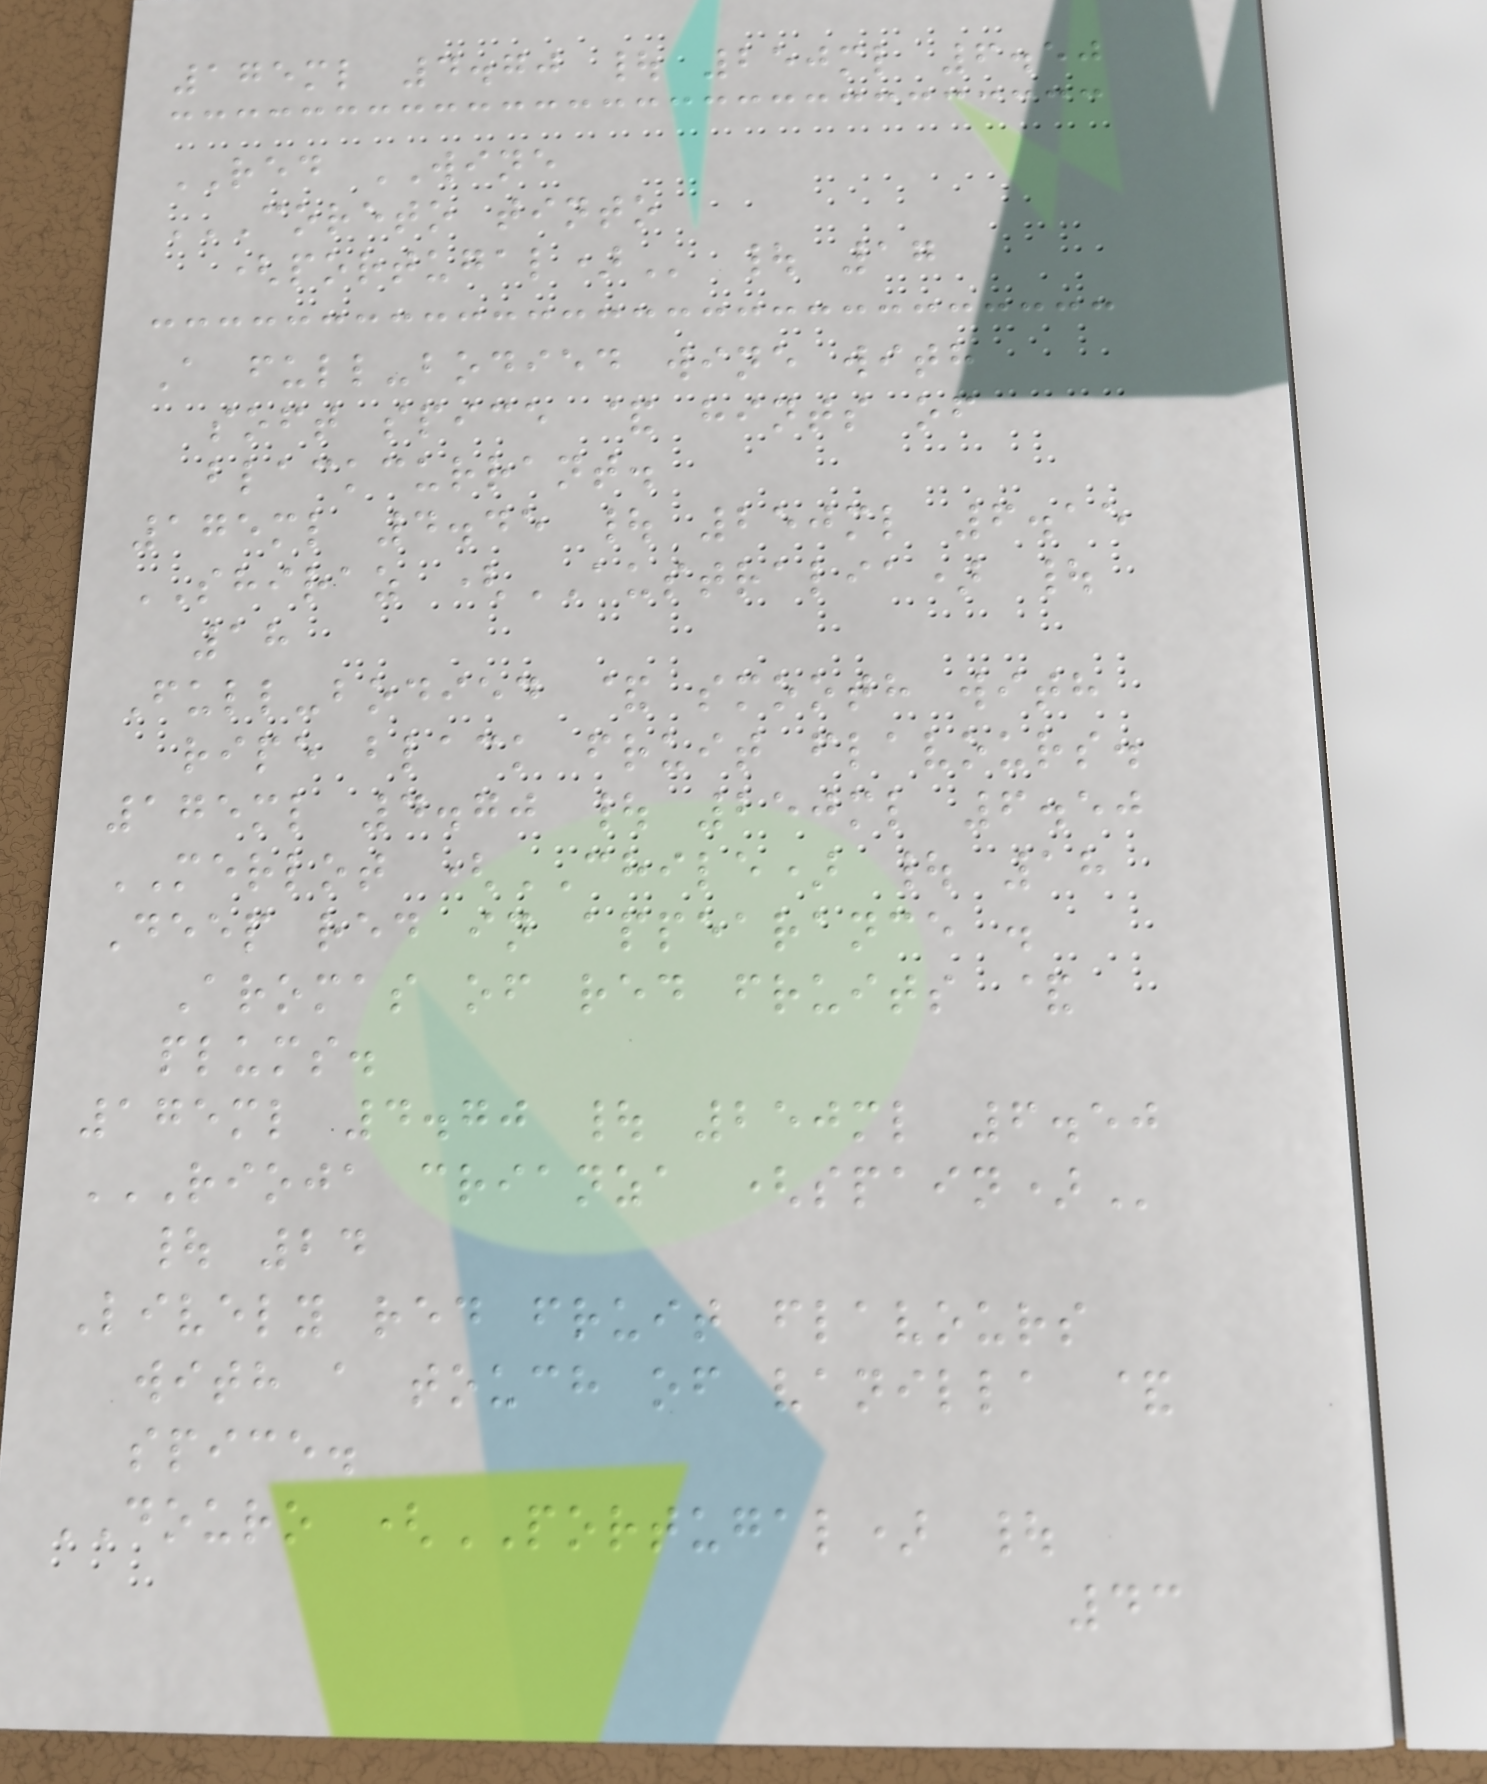175ml 4.70 | 250ml 6.50
RED WINE
CORETO TINTO
(PORTUGAL) | 17
A full-bodied wine with
soft spice & hints of
blackcurrant.
175ml 4.45 | 250ml 6.15
SHIRAZ (AUSTRALIA) |
18
Full-bodied & smooth with
ripe black fruit flavours.
175ml 4.70 | 250ml 6.50
MERLOT (CHILE) | 18
Deep red in appearance .
Aromas of red fruits &
plums.
175ml 4.70 | 250ml 6.50
RIOJA CRIANZA (SPAIN)
| 24
Lively red fruit flavours
with a touch of vanilla &
spice.
DOURO (PORTUGAL) |
43
